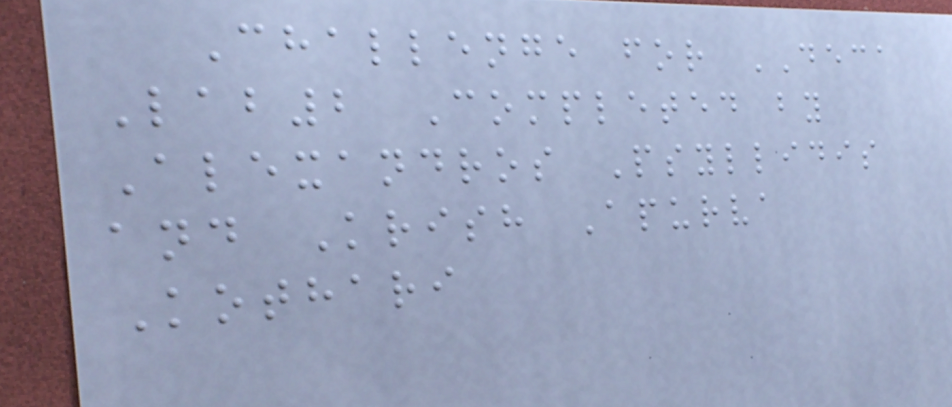Challenge for DECA
Lab2 Completed by
Alexandros Psyllidis
and Krish Apurva
Kothari
